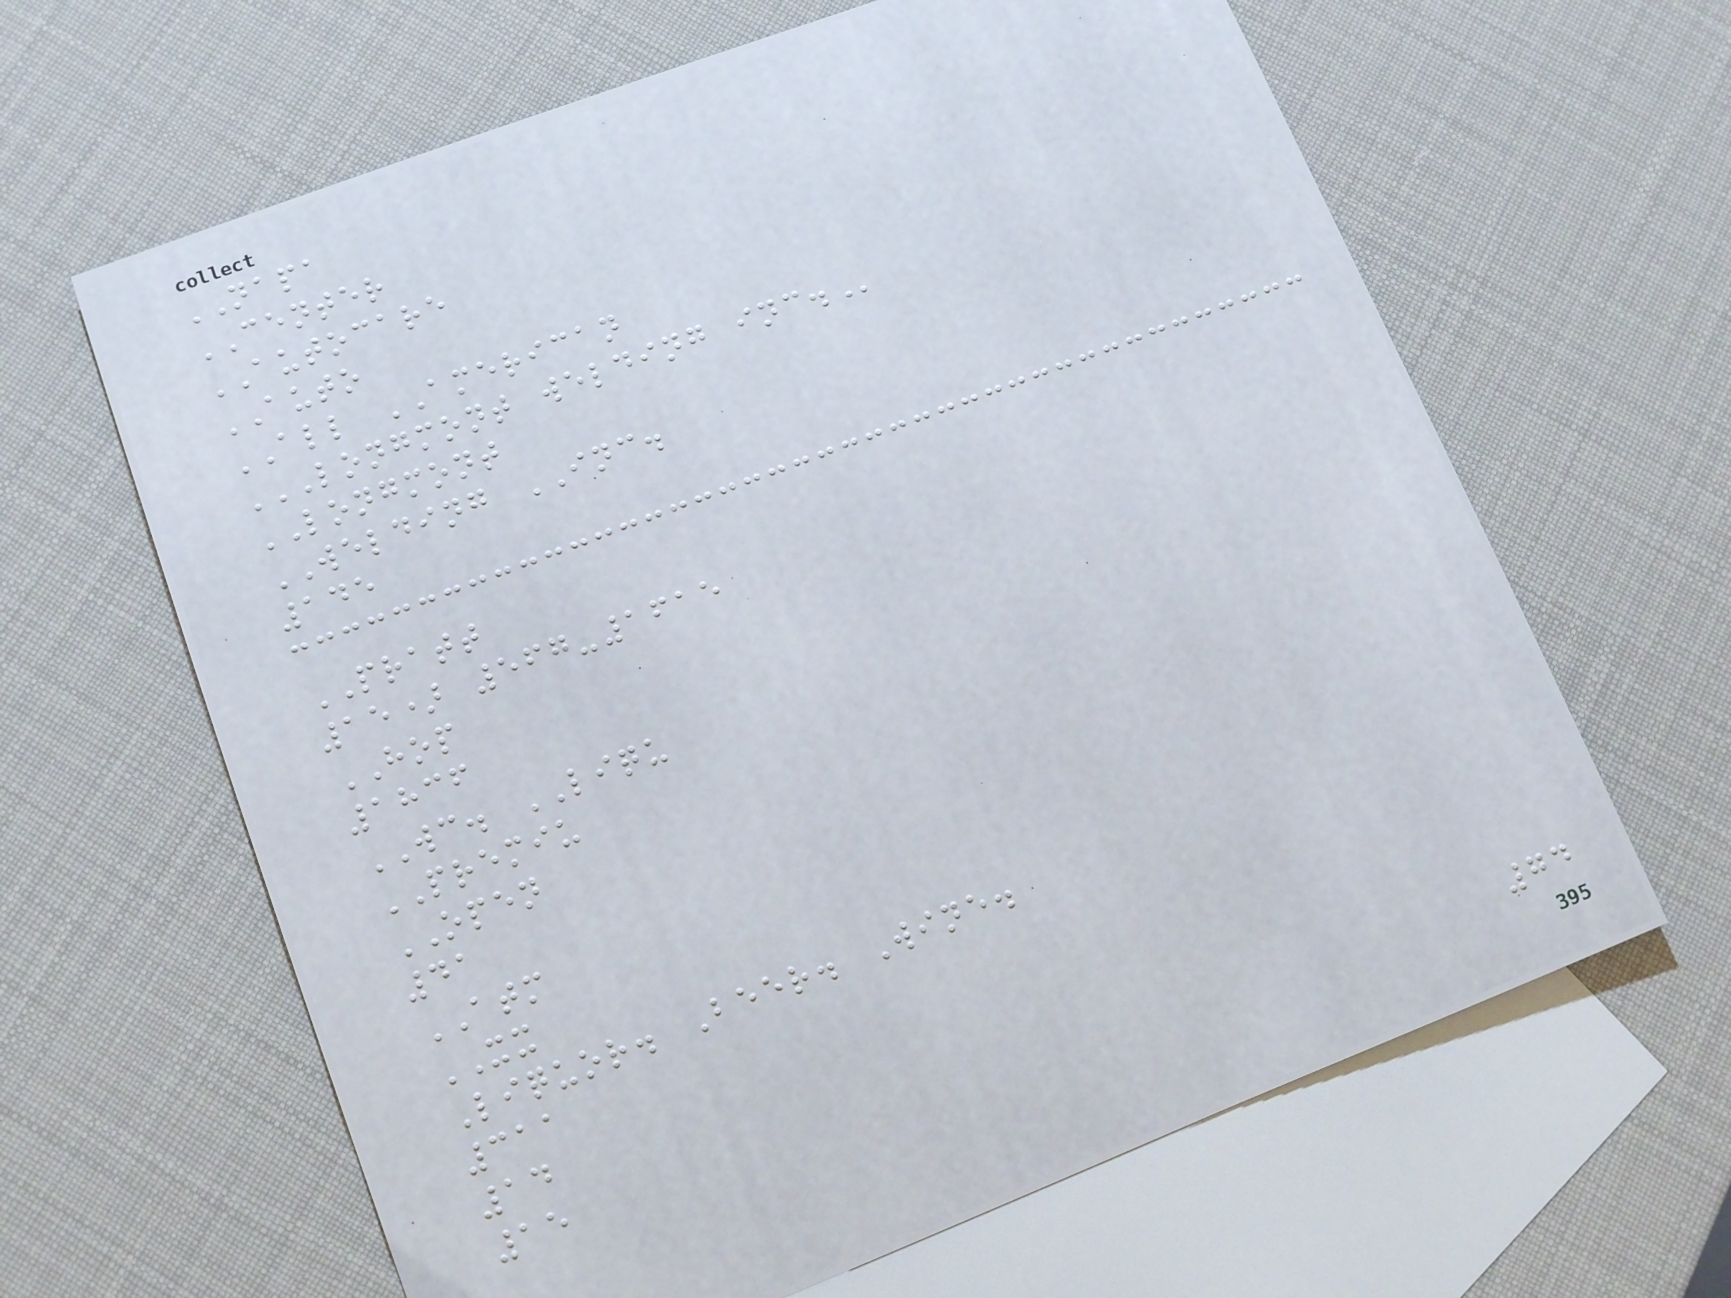NAPA
CENTER
AUTOCARE
AUTO
ALL AMERICAN
LONGMONT WELDING INC.
LONGMONT
WELDING INC.
145
PRATT
15) 567-1615
HOP
1836
WC. LIQU
PREMIU
OPEN
41
ATM
XX
Liquor. Beer. Wine.
311
14
15
74
